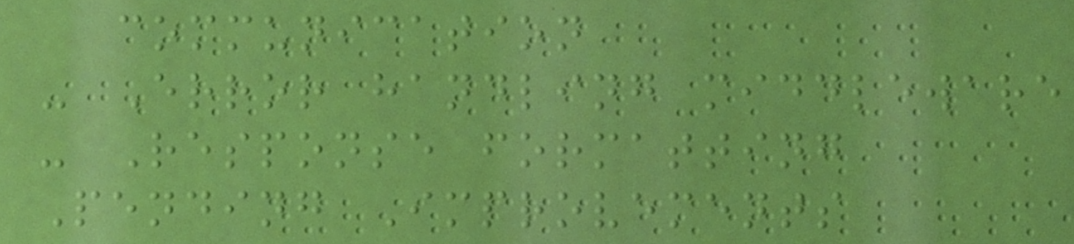communication
- Error handling middleware
- Response formatting
Pending Improvements
